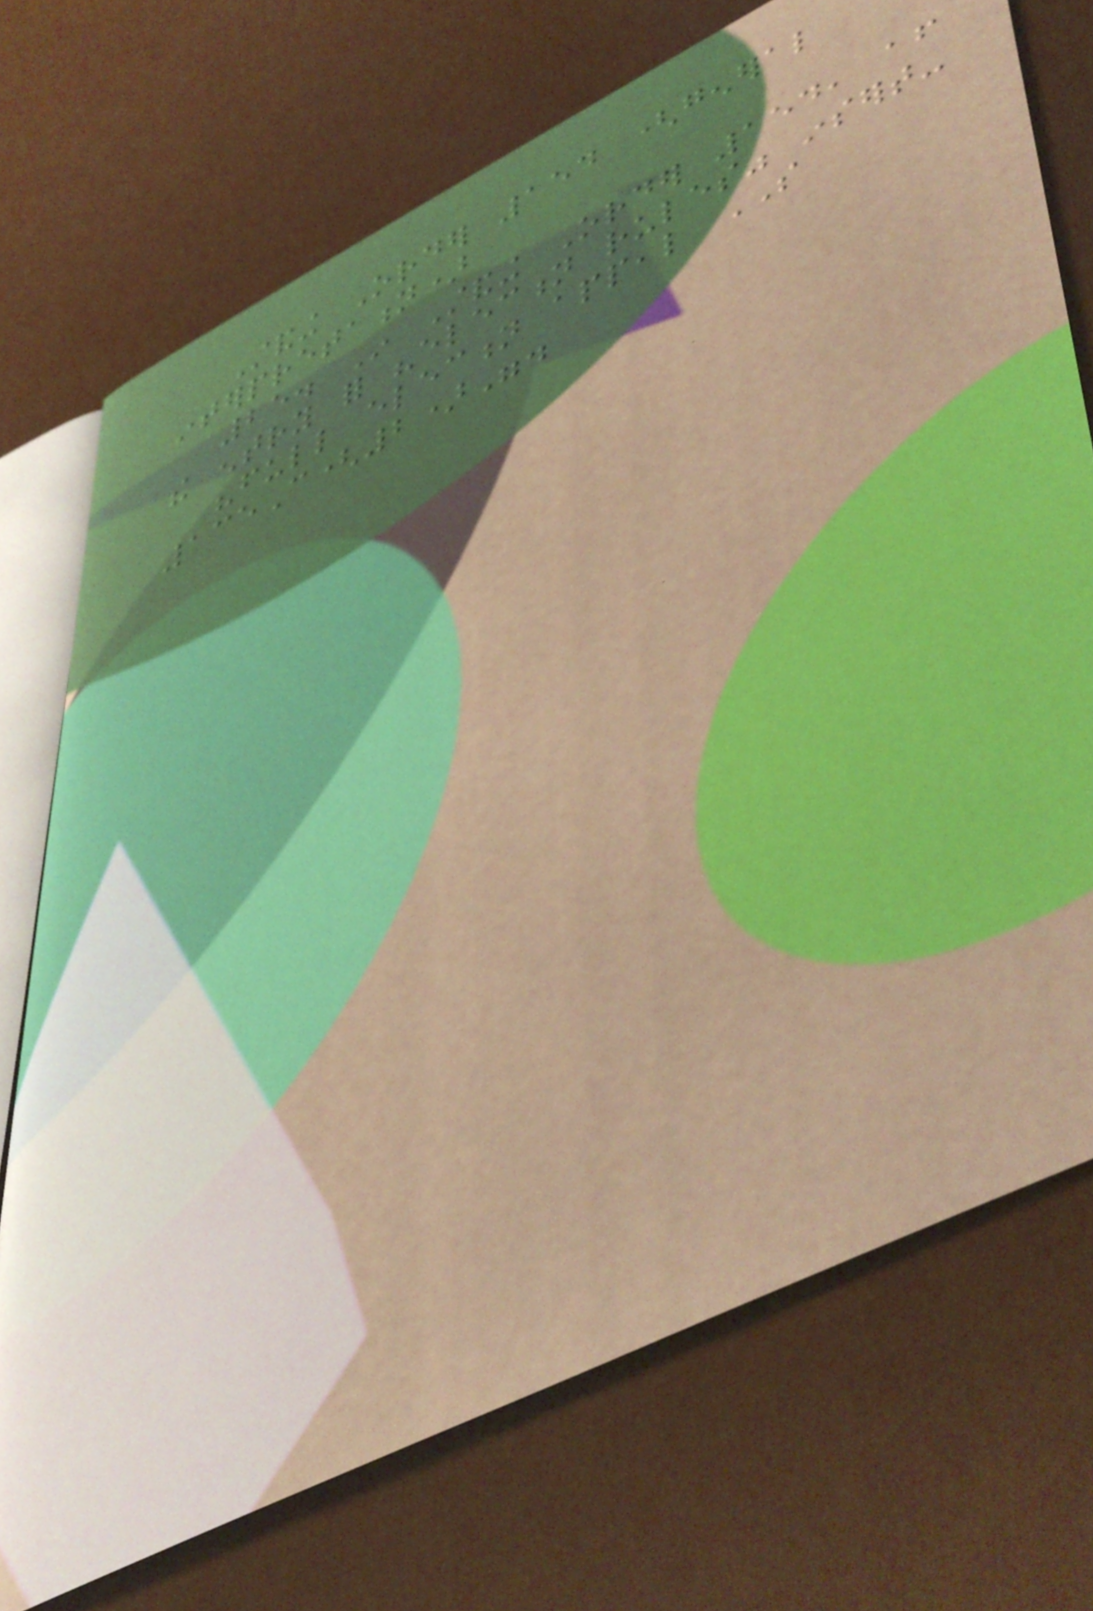Standing Order 154 (general
interpretation)
25. In Standing Order 154, after
the entry for "election rules" insert-
"full election appeal SO
135C(2)".
